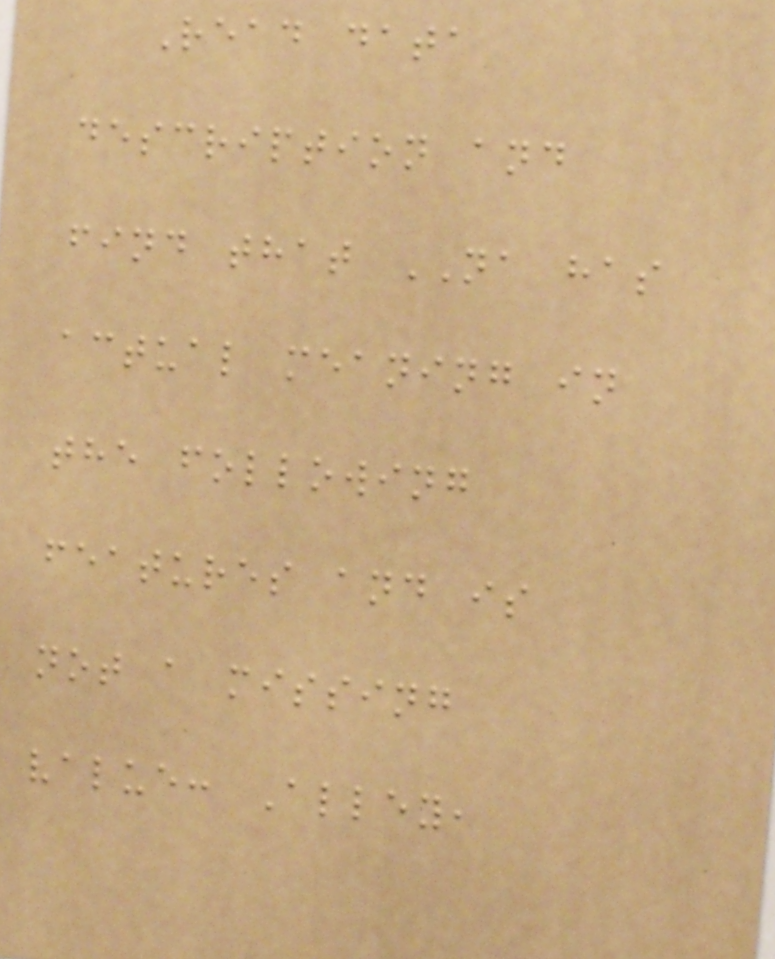Read data
description and
find that NA has
actual meaning in
the following
features and is
not a missing
value: Alley,
